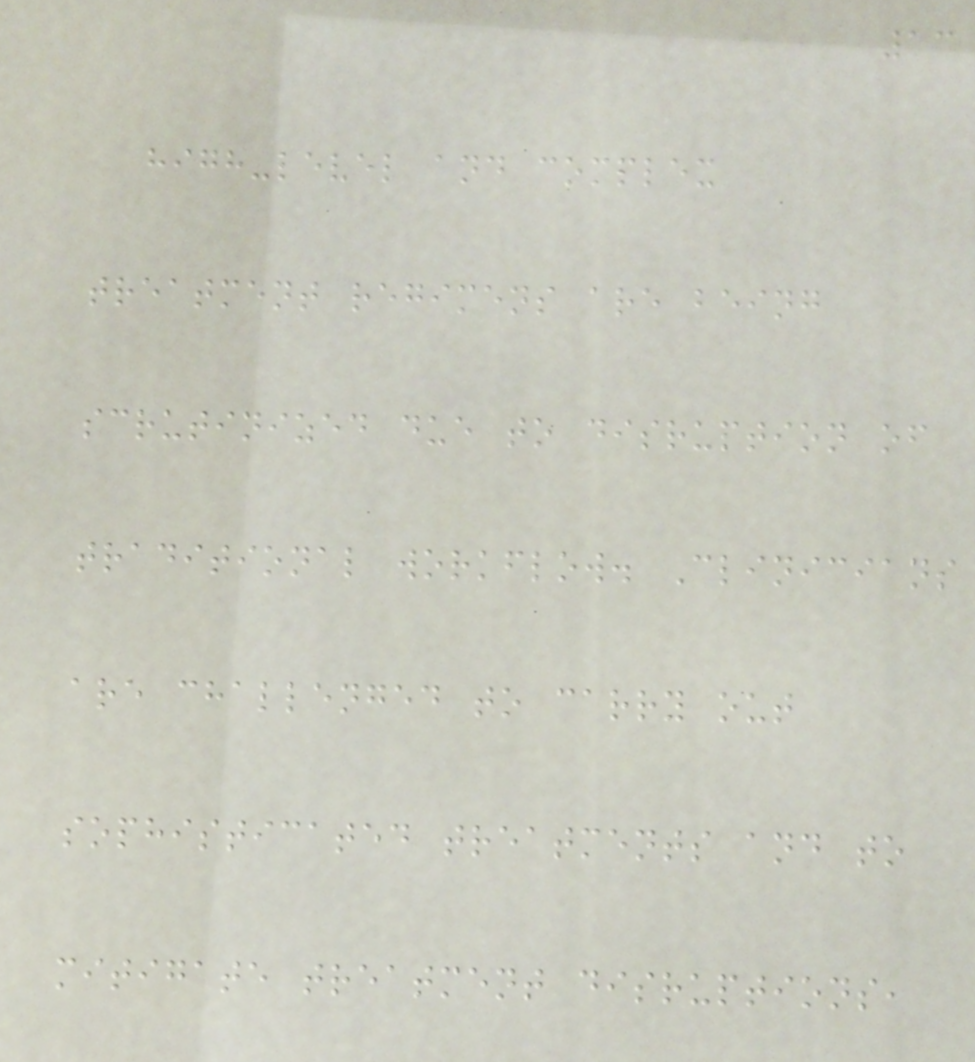13
high-level and complex
treatment regimens are being
scrutinized due to disruption of
traditional workflow. Clinicians
are challenged to carry out
sophisticated treatments and to
mitigate treatment disruptions,
